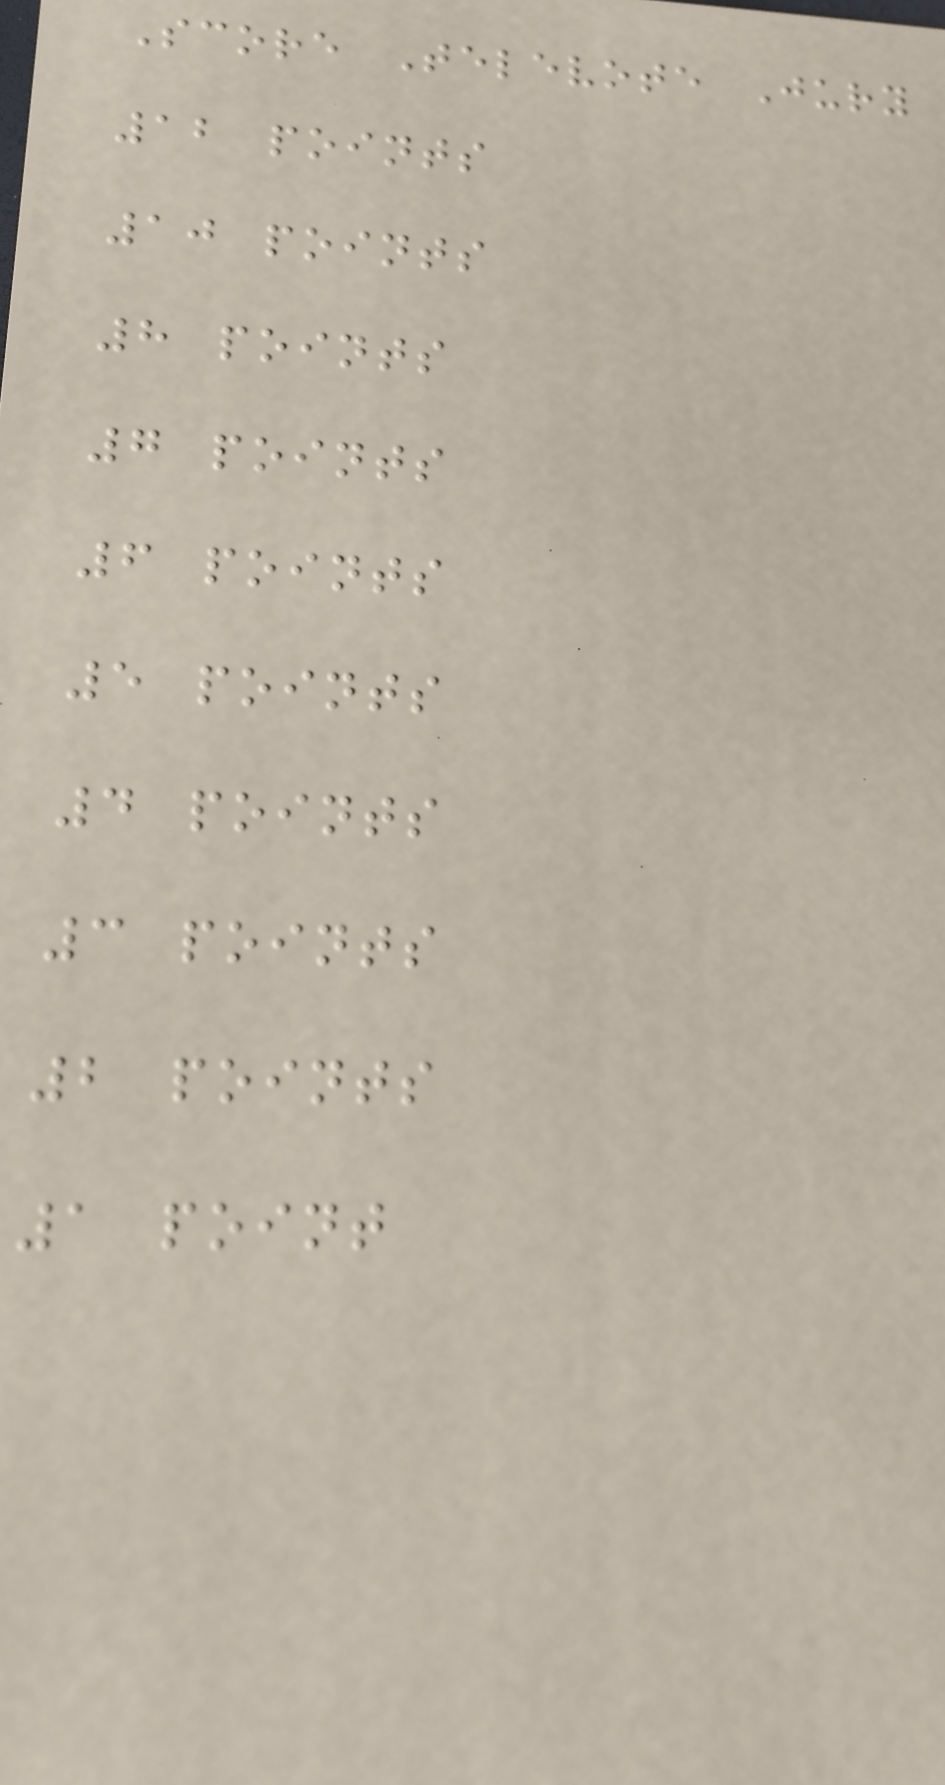Score Televote Jury
12 points
10 points
8 points
7 points
6 points
5 points
4 points
3 points
2 points
1 point
